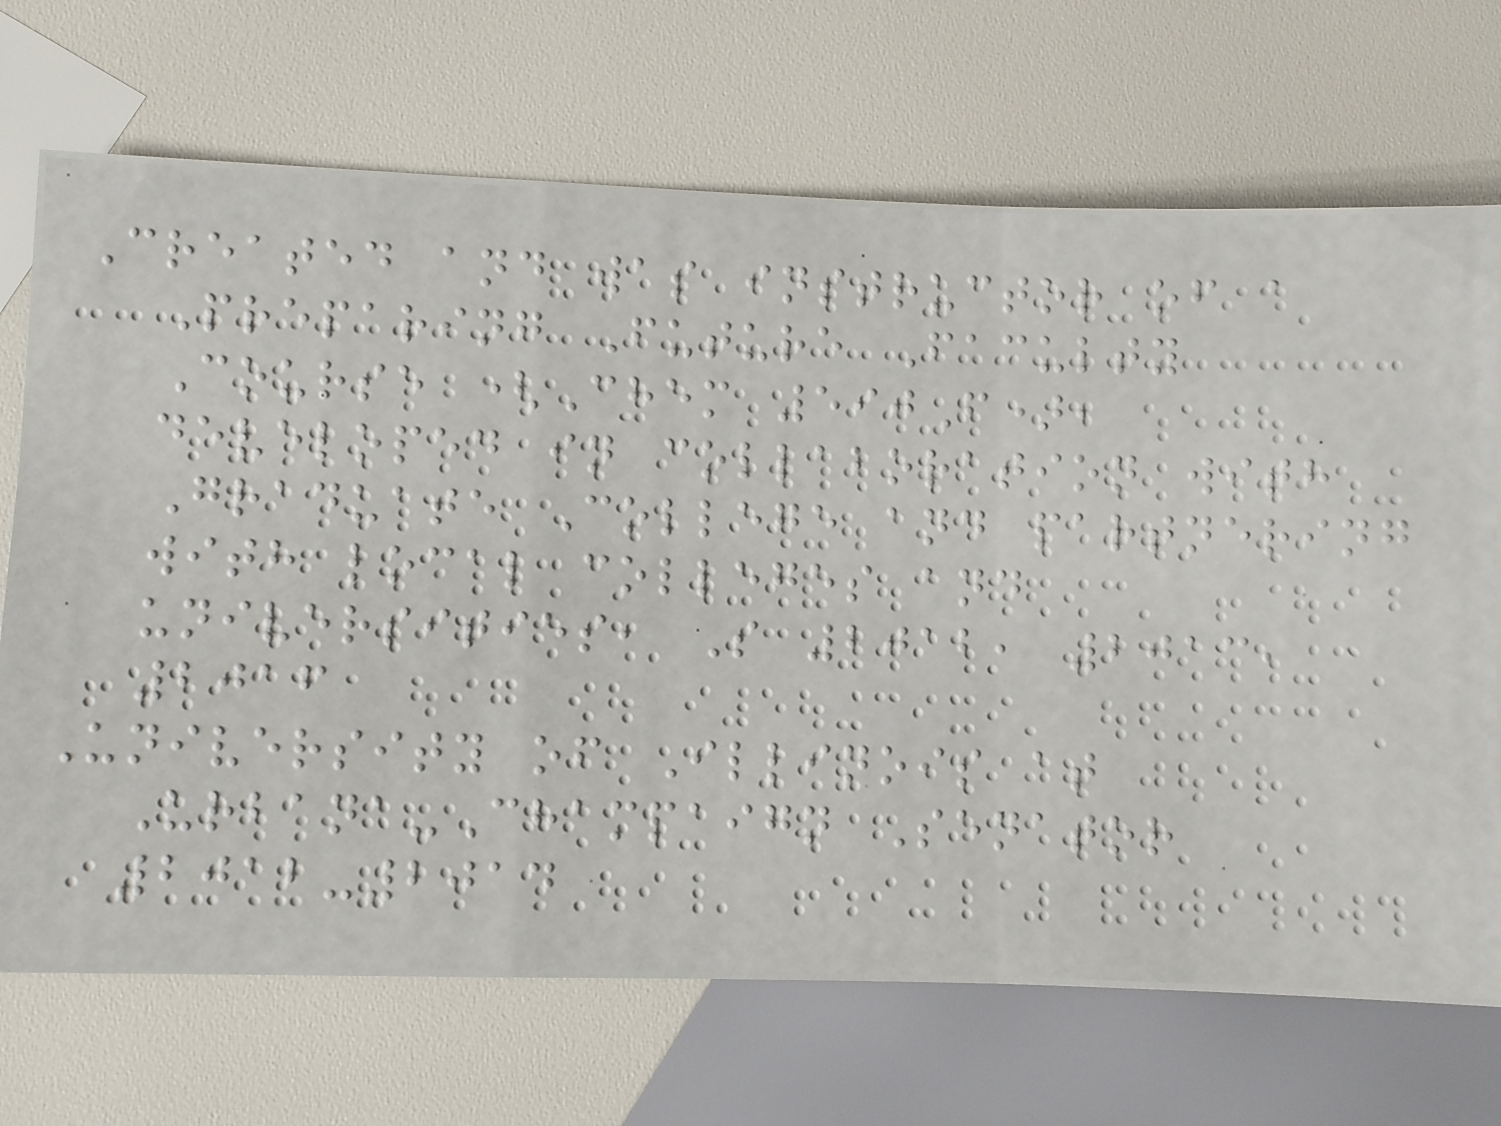Created and was instructor of a
Preparing Future Faculty
Course (Chem 590F),
developed in collaboration with
Graduate College and partnering
with local colleges and
universities, S 2012, 2013,
2016
University of Illinois at
Urbana-Champaign Senator
2012-2014
